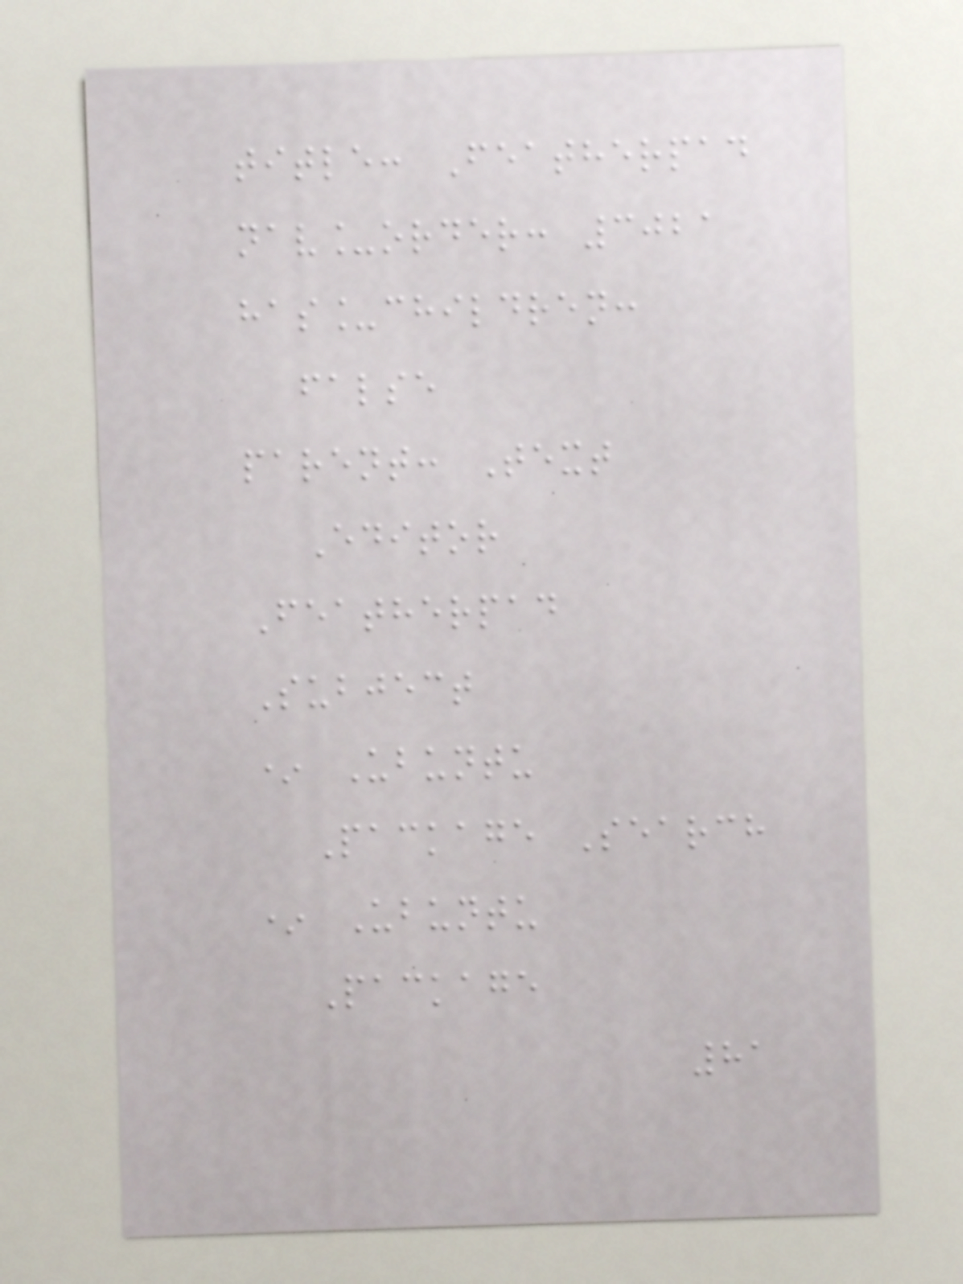title: Featherpad
nav_order: 3021
has_children:
false
parent: Text
Editor
Featherpad
Subject
* Ubuntu
Package Search
* Ubuntu
Package
81
